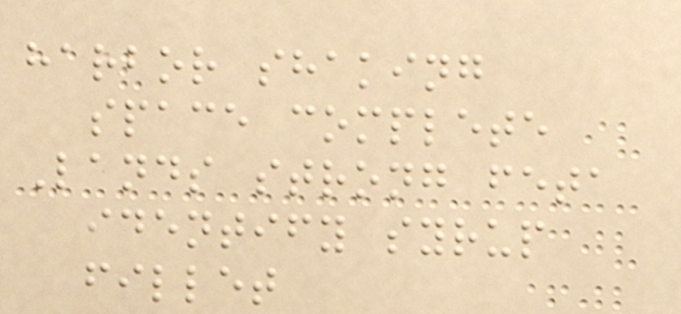harbor shaking
space complete
Lands strong feta
identify syrup
fillet
